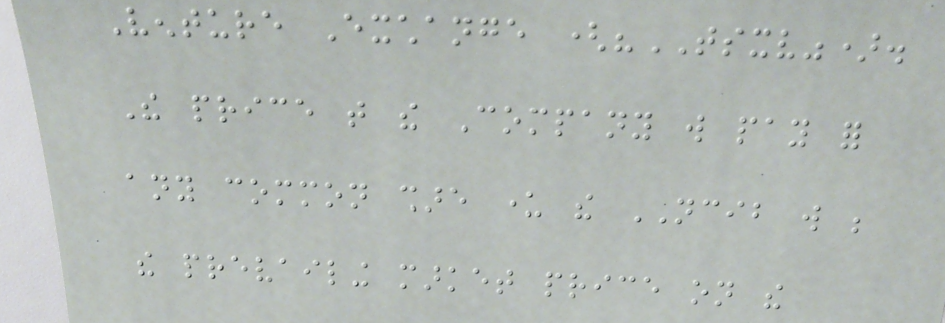Venture Exchange ("TSXV").
The price that the Company will pay for
any common share under the NCIB will be
the prevailing market price on the
